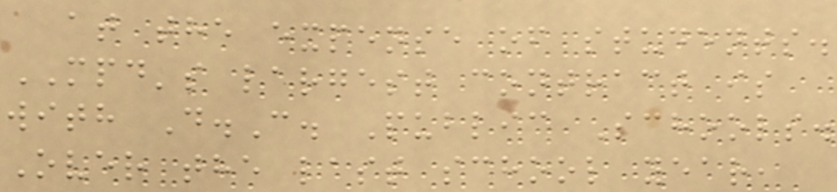at the expense of students.
MPD's largest contract is
with D.C. Public Schools.
Over the last school year,
